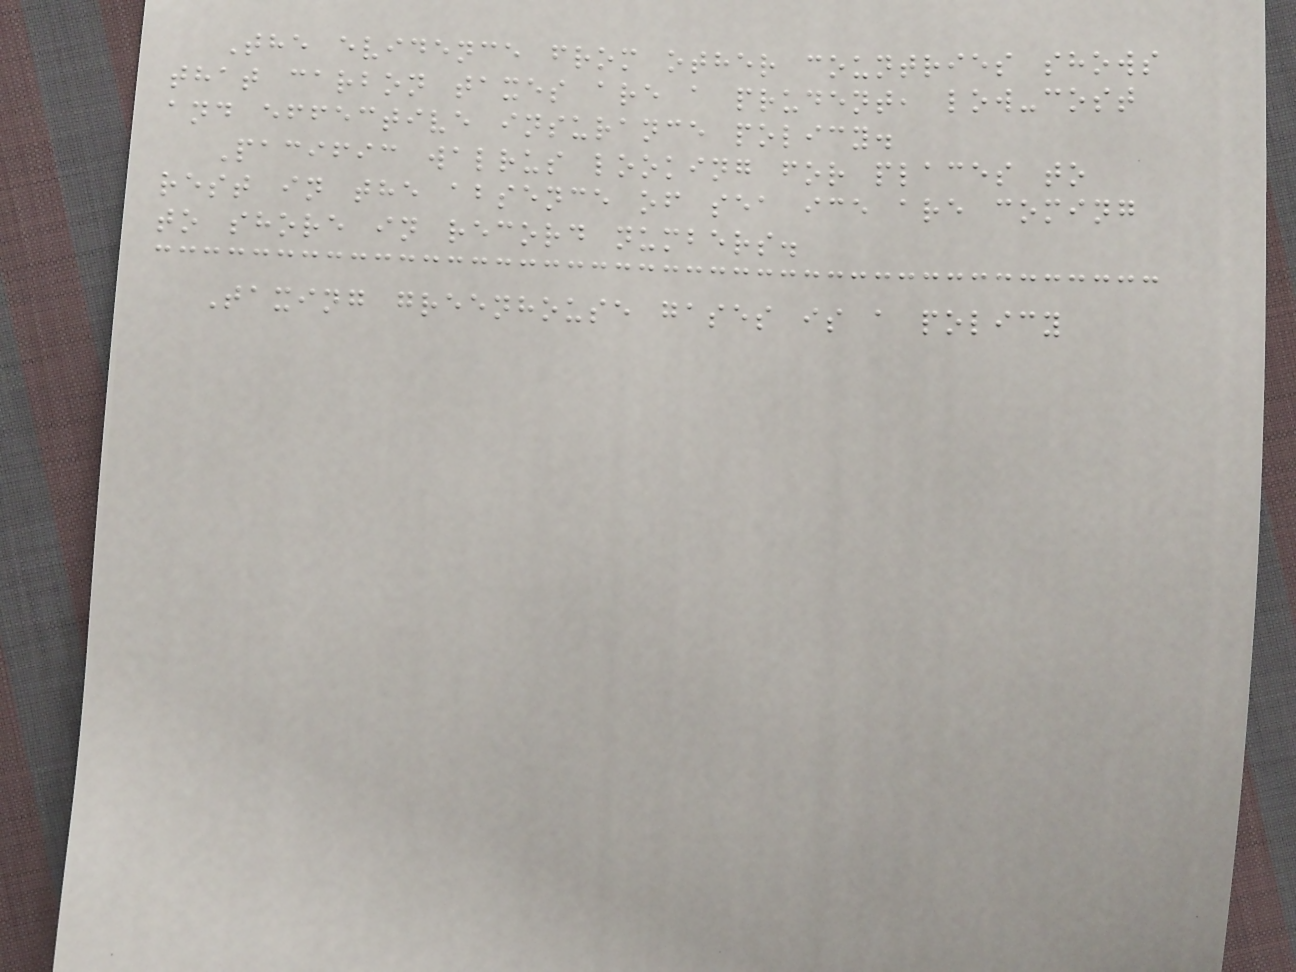The evidence from other countries shows
that carbon taxes are a prudent, low-cost
and effective insurance policy.
Pacific walrus looking for places to
rest in the absence of sea ice are coming
to shore in record numbers.
Taxing greenhouse gases is a policy
